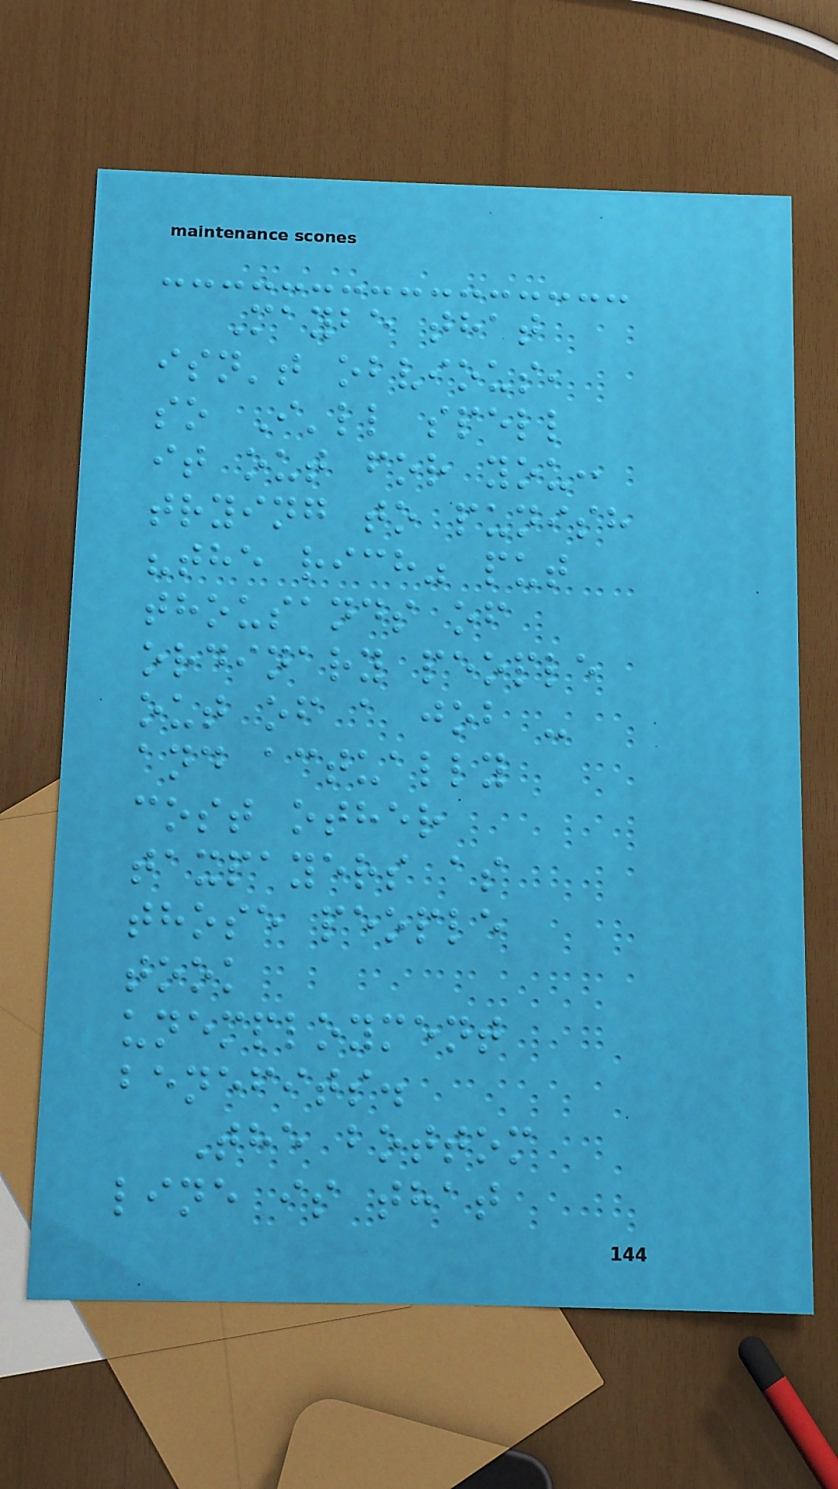Maybe that
isn't obvious,
so I'll spell
it out for you:
trying to punish
"the rich" put
thousands of
ordinary people
out of a job -
and actually
cost other
taxpayers as
those people
took
unemployment
benefits.
The bottom
line is that
